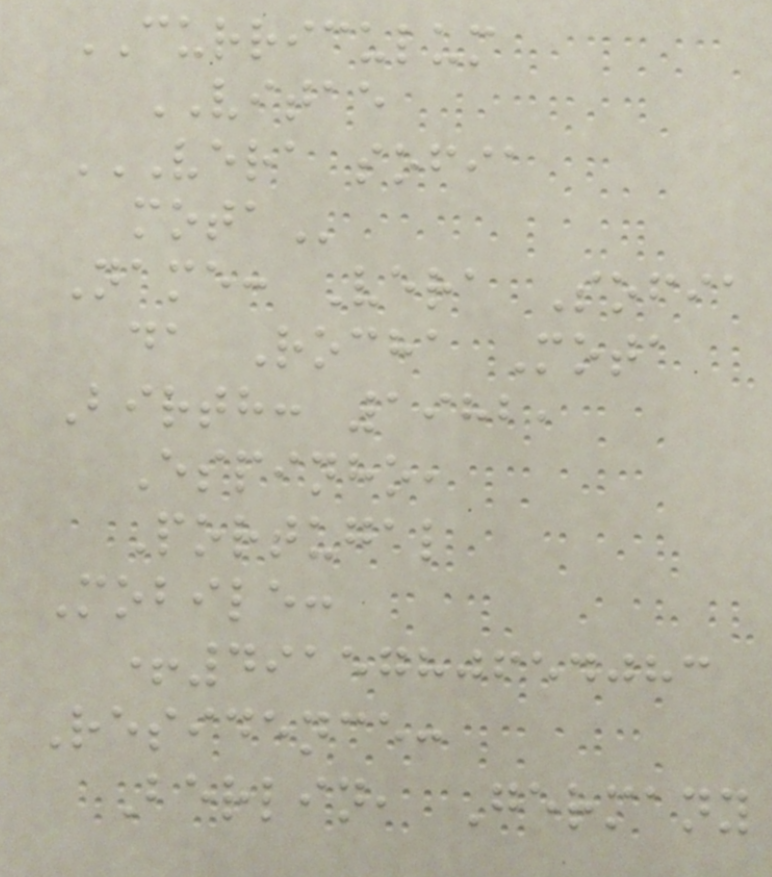CURRICULUM
VITAE
VERA SOFIA
MOTA
Name: Vera Sofia
da Rocha Mota
Birth: 1982,
Espinho,
Portugal
Mobile:
+4915780654083
Residence:
Berlin, Germany
